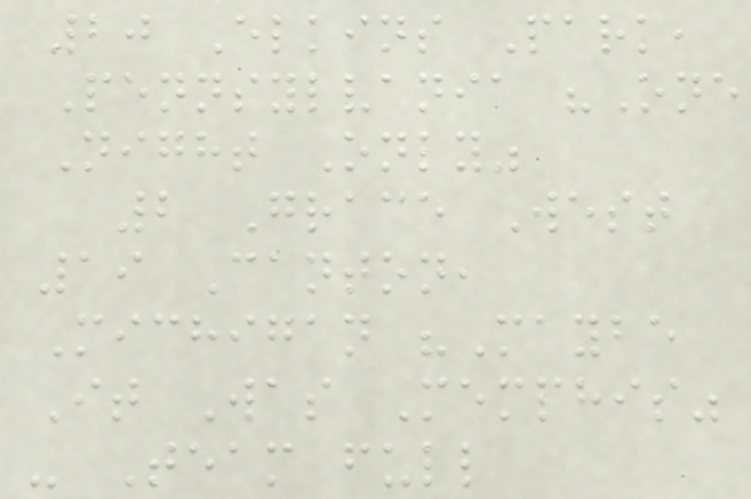20 Elkins Park,
Pennsylvania "One
Night Only"
2 Grace West
19 Canton,
Michigan "Maybe
It Was Memphis"
- Team full
